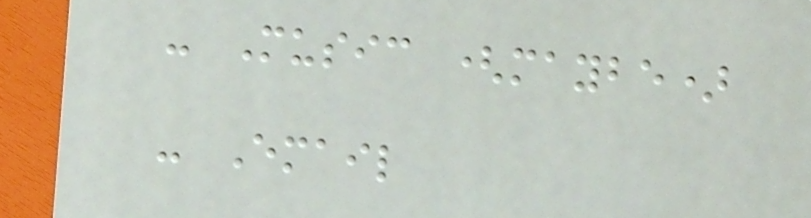- Music (maybe)
- Email
